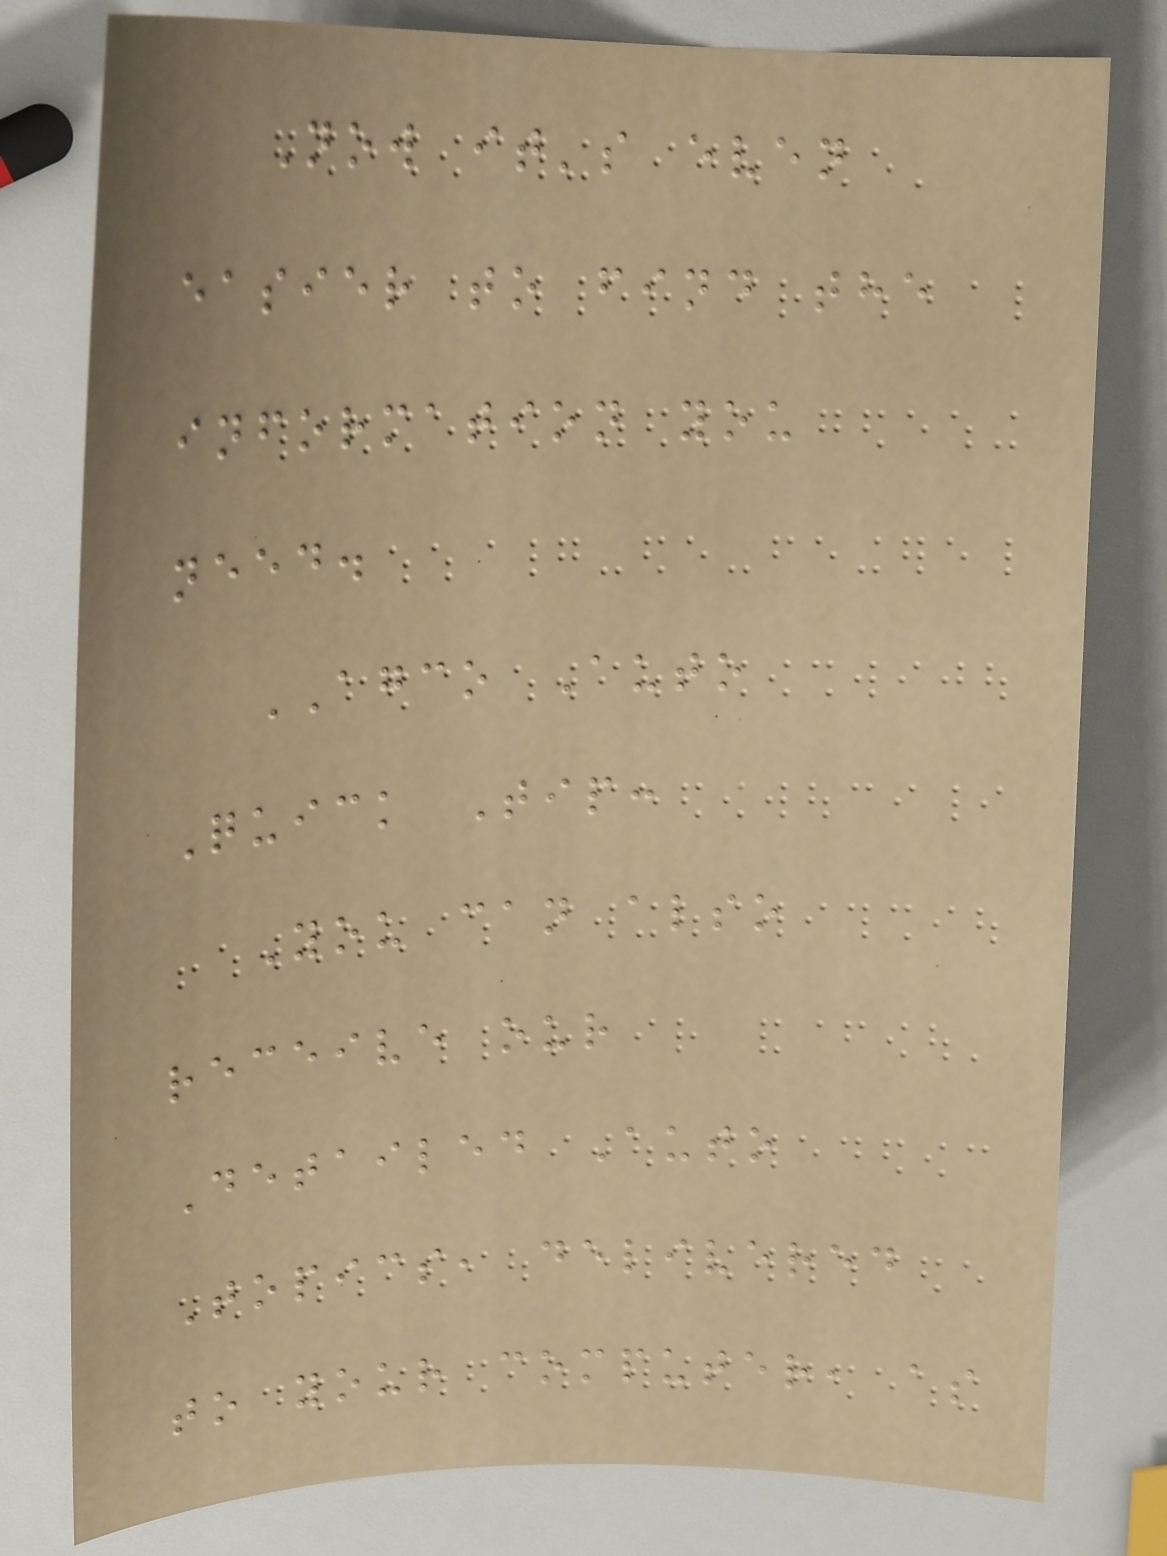Now it's even
easier to find the
information you
need.
AGCO Auto
Quick Tip:
You can also
receive our
Detailed Auto
Topics, delivered
to your computer, as
